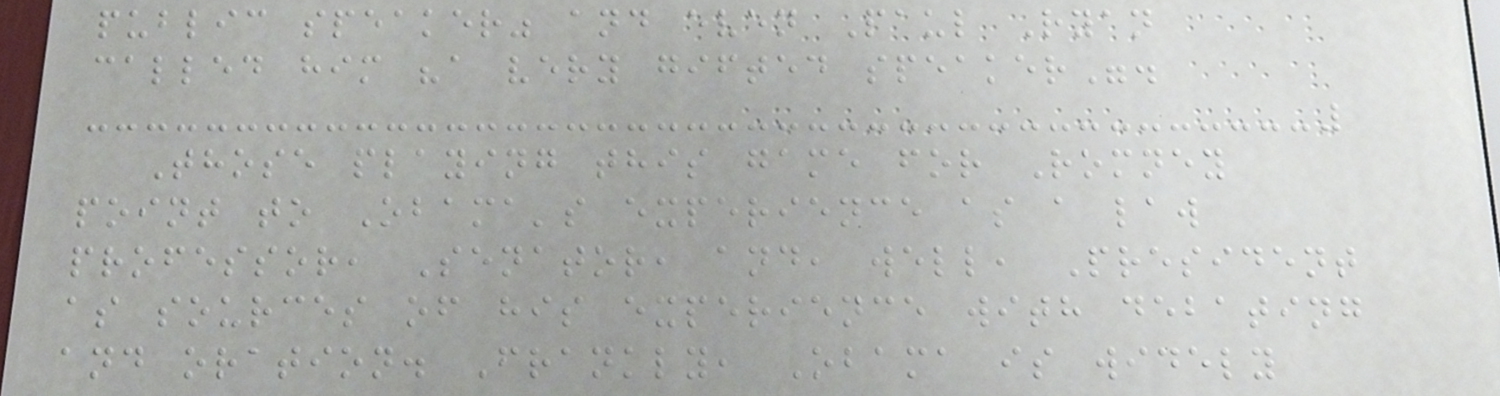public speaker" and even Paul Ryan
called him "a very gifted speaker".
Those playing this game for Romney
point to Obama's experience as a law
professor, Senator, and, well, President
as sources of his experience with debating
and oration. Frankly, Obama is widely
